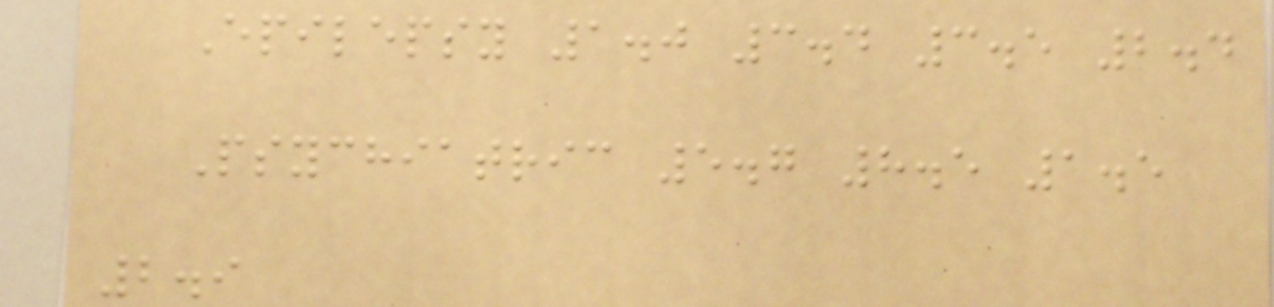Epilepsy 1.0 3.4 3.5 2.4
Psychiatric 5.7 8.5 1.5
2.9
